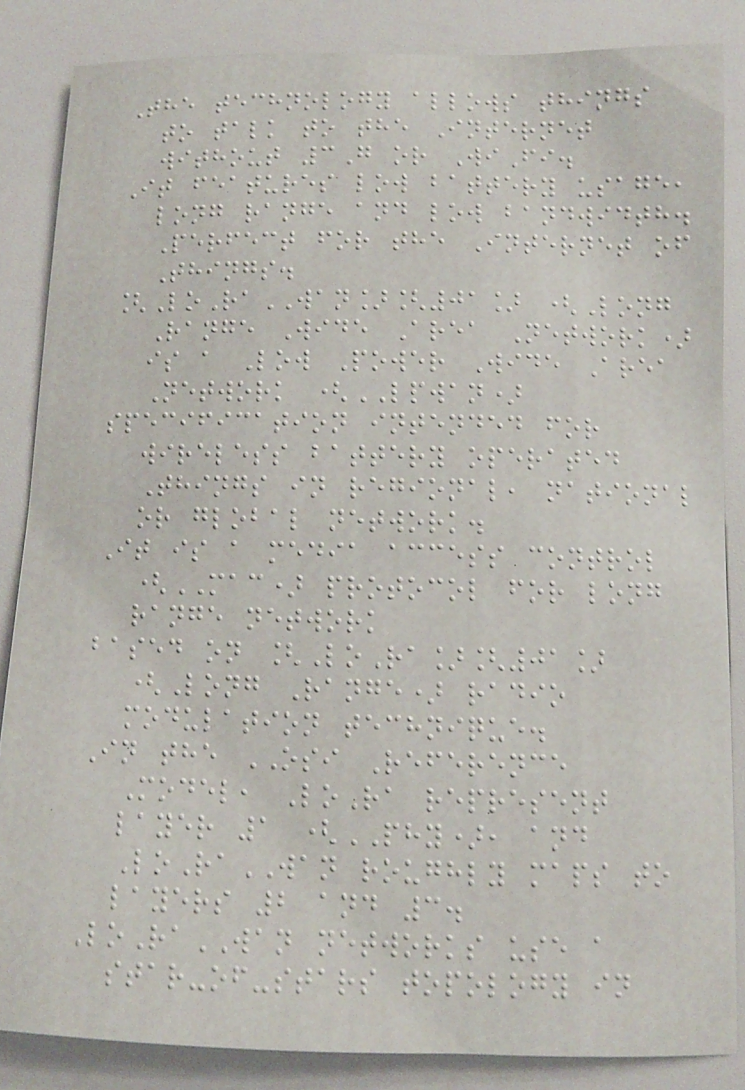The technology allows things
to talk to the Internet
without 3G or WiFi.
It features low battery usage,
long range and low bandwidth.
Perfect for the Internet of
Things.
[LoRaWAN][01] (Long
Range Wide Area Network)
is a Low Power Wide Area
Network (LPWAN)
specification intended for
wireless battery operated
Things in regional, national
or global network.
It is a media access control
(MAC) protocol for long
range network
based on [LoRa][01]
(Long Range) radio
modulation technique.
In the OSI Reference
Model, LoRa represent
layer 1 (PHY), and
LoRaWAN roughly maps to
layers 2 and 3.
LoRaWAN networks use a
star-of-stars topology in
